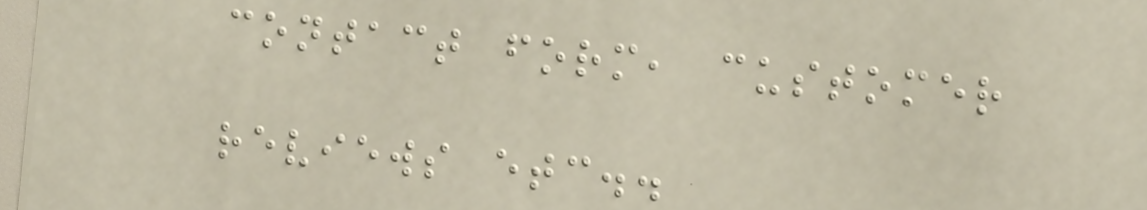contact form, customer
reviews etc..
